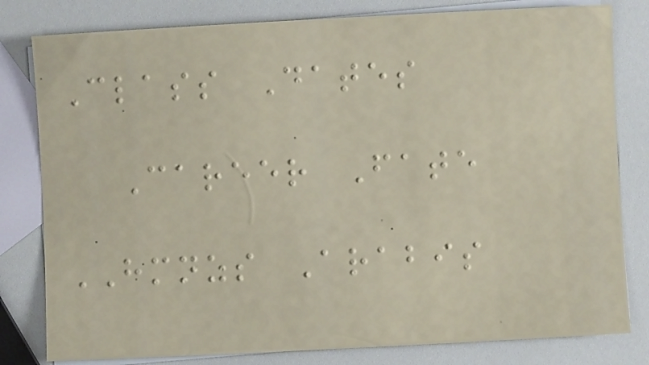Class Dates
Career Fate
HMNZS Arabis
